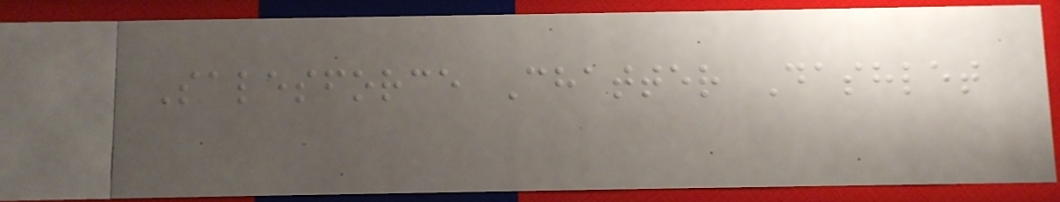Salesforce Chatter Dashlet
